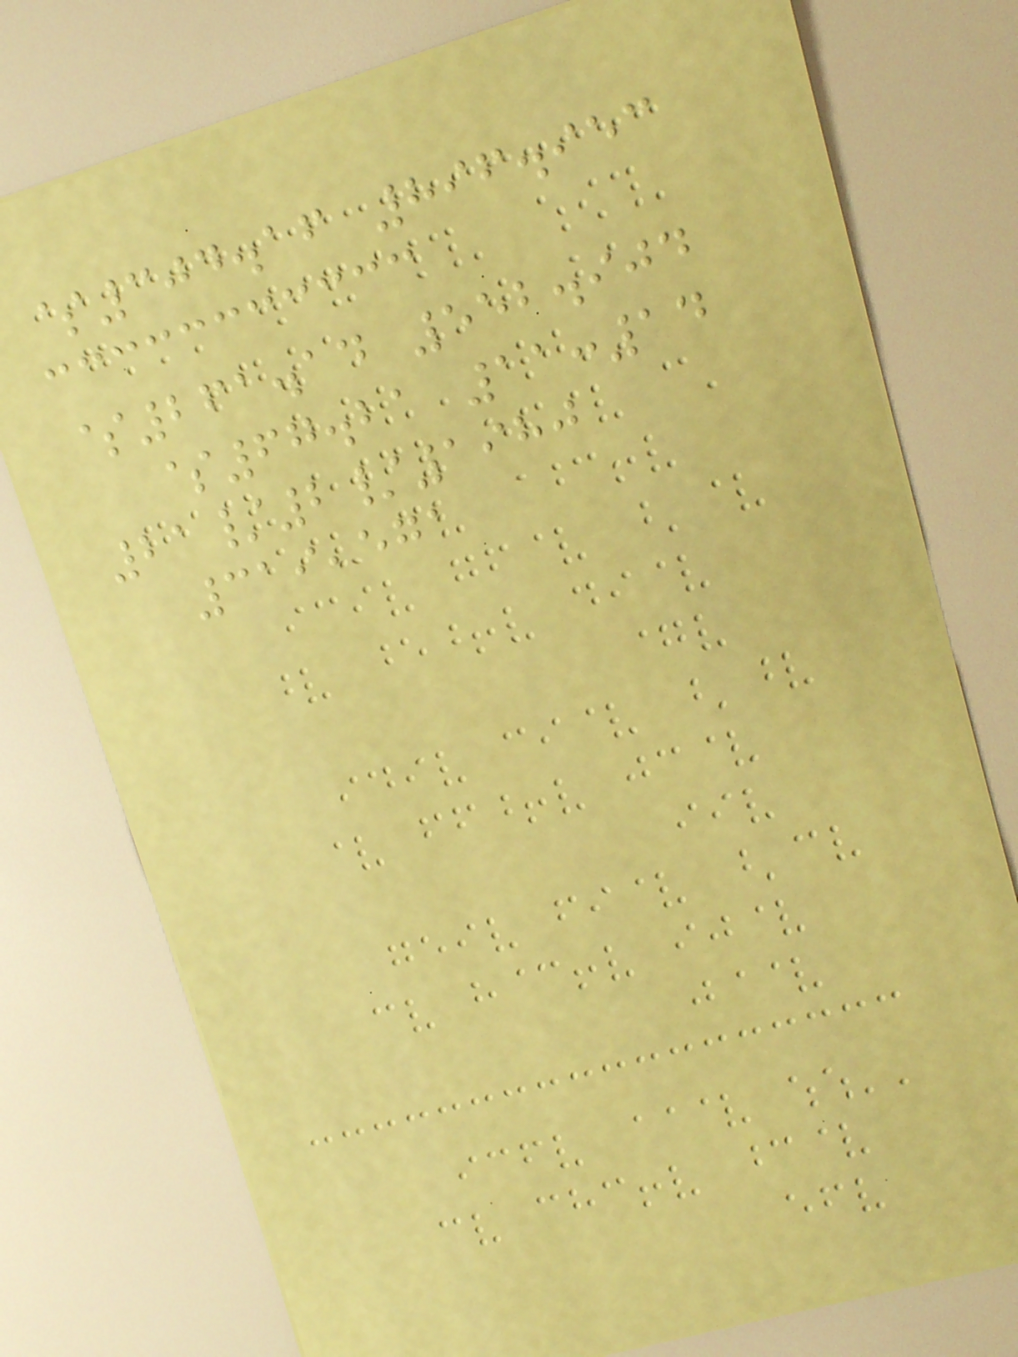$304.16 896.953
$261.14 552.904
$67.21 11:14
21/2/1980
319,571
